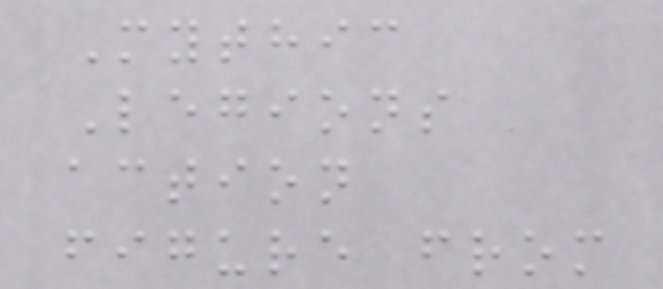Mythic
Legions
action
figure from
